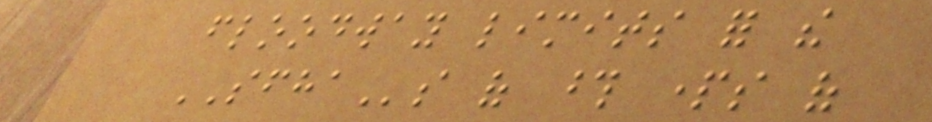floodway limits for the
SFHAs of those parts of
